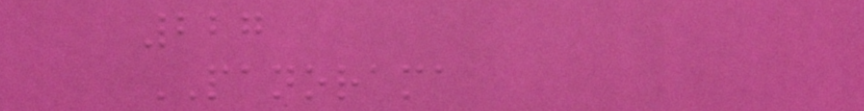227
PANORAMA
